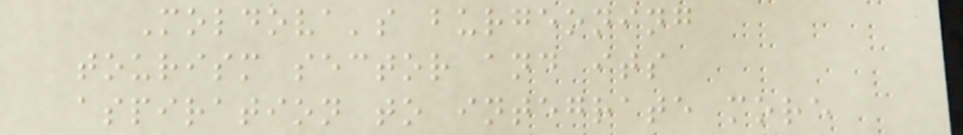Moldova's burgeoning
tourism sector and its
aspiration to integrate more
